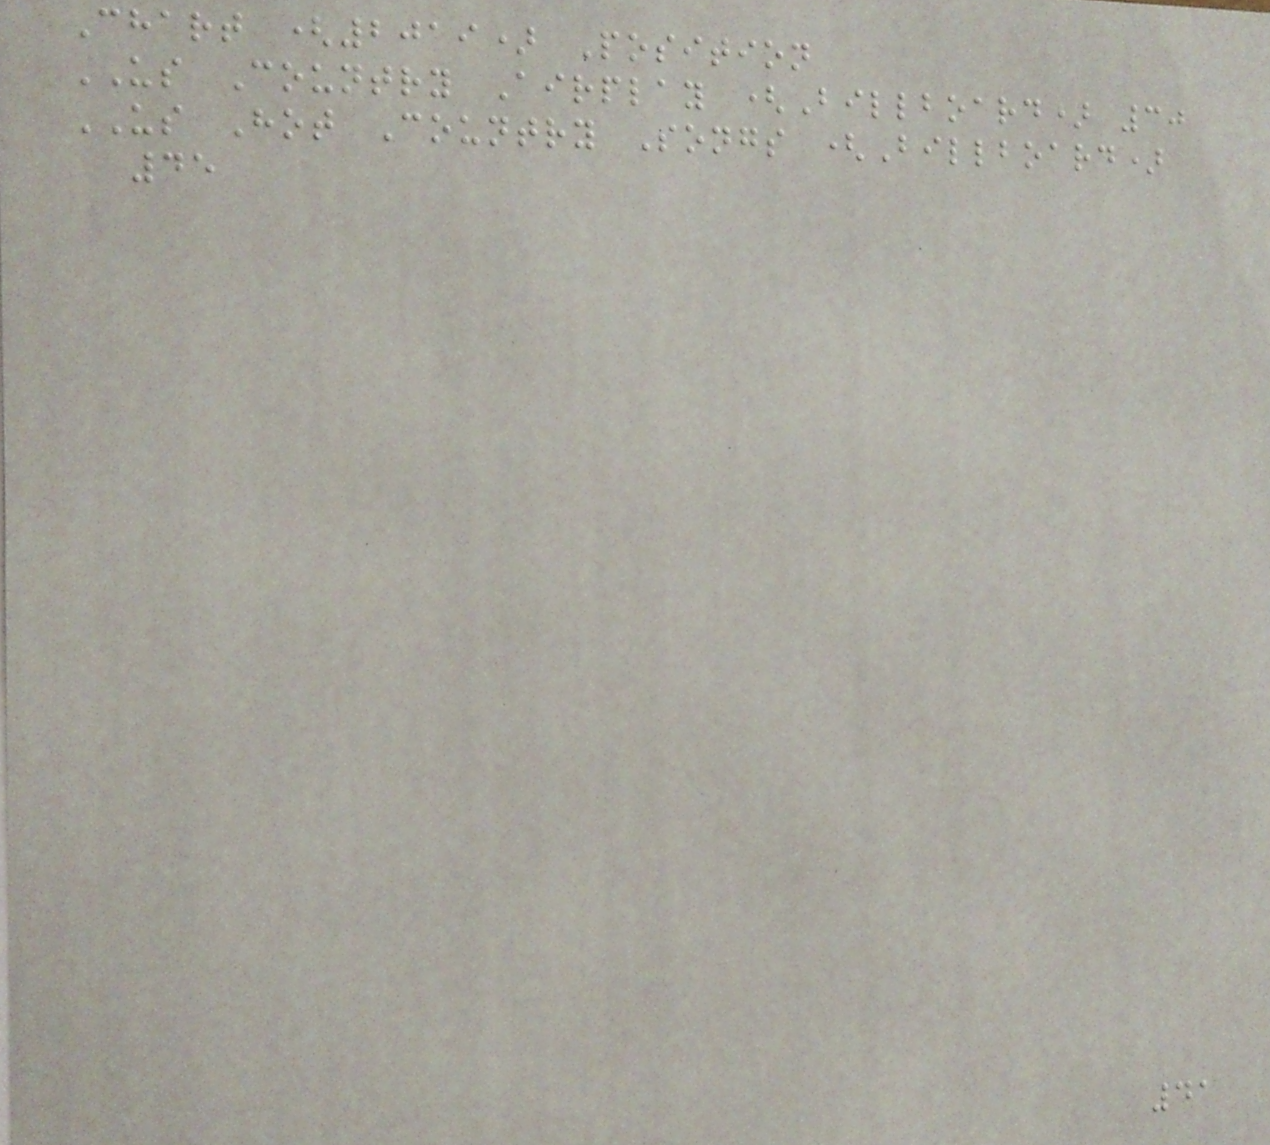Chart (2019) Position
US Country Airplay (Billboard) 30
US Hot Country Songs (Billboard)
45
41
